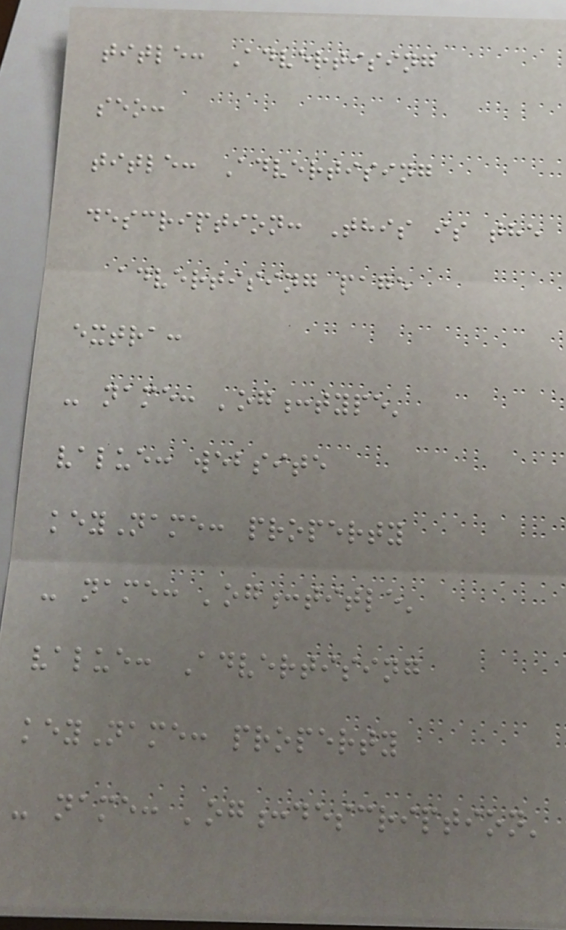title: Advertising
seo:
title: Advertising
description: This is the
advertising page
extra:
- name: 'og:type'
value: website
keyName: property
- name: 'og:title'
value: Advertising
keyName: property
- name: 'og:description'
